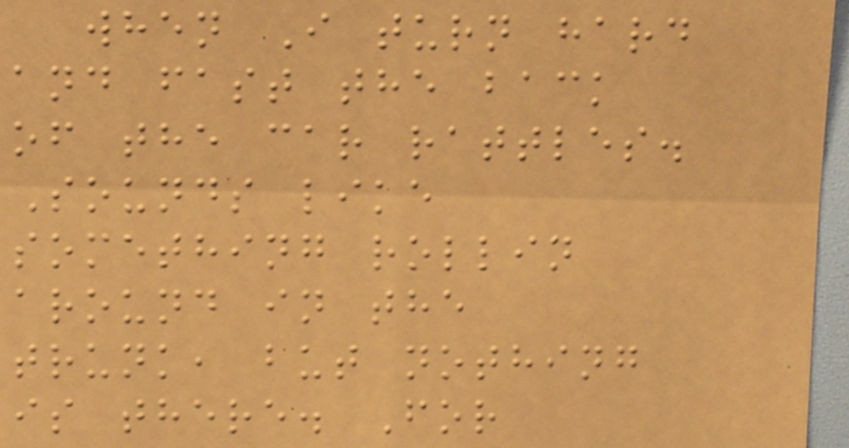when I turn hard
and fast the back
of the car rattles.
Sounds like
something rollin
around in the
trunk, but nothing
is there. For
